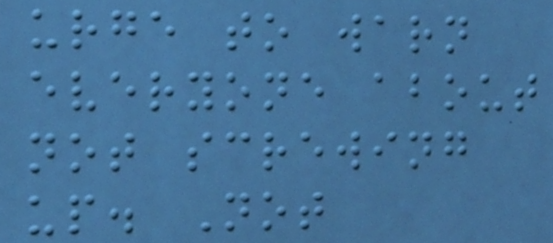urge to warn
everyone about
not screwing
up. Not
